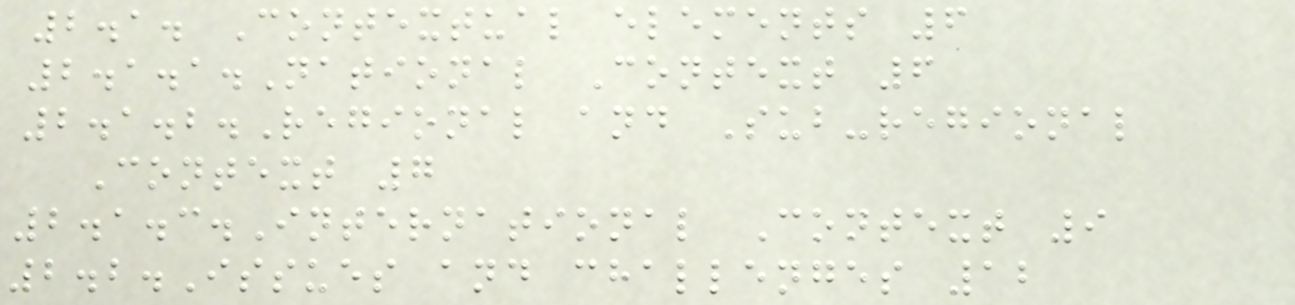2.1. Contextual elements 6
2.1.1.National Context 6
2.1.2.Regional and Sub-regional
Context 7
2.1.3.International Context 9
2.2.Issues and challenges 12
